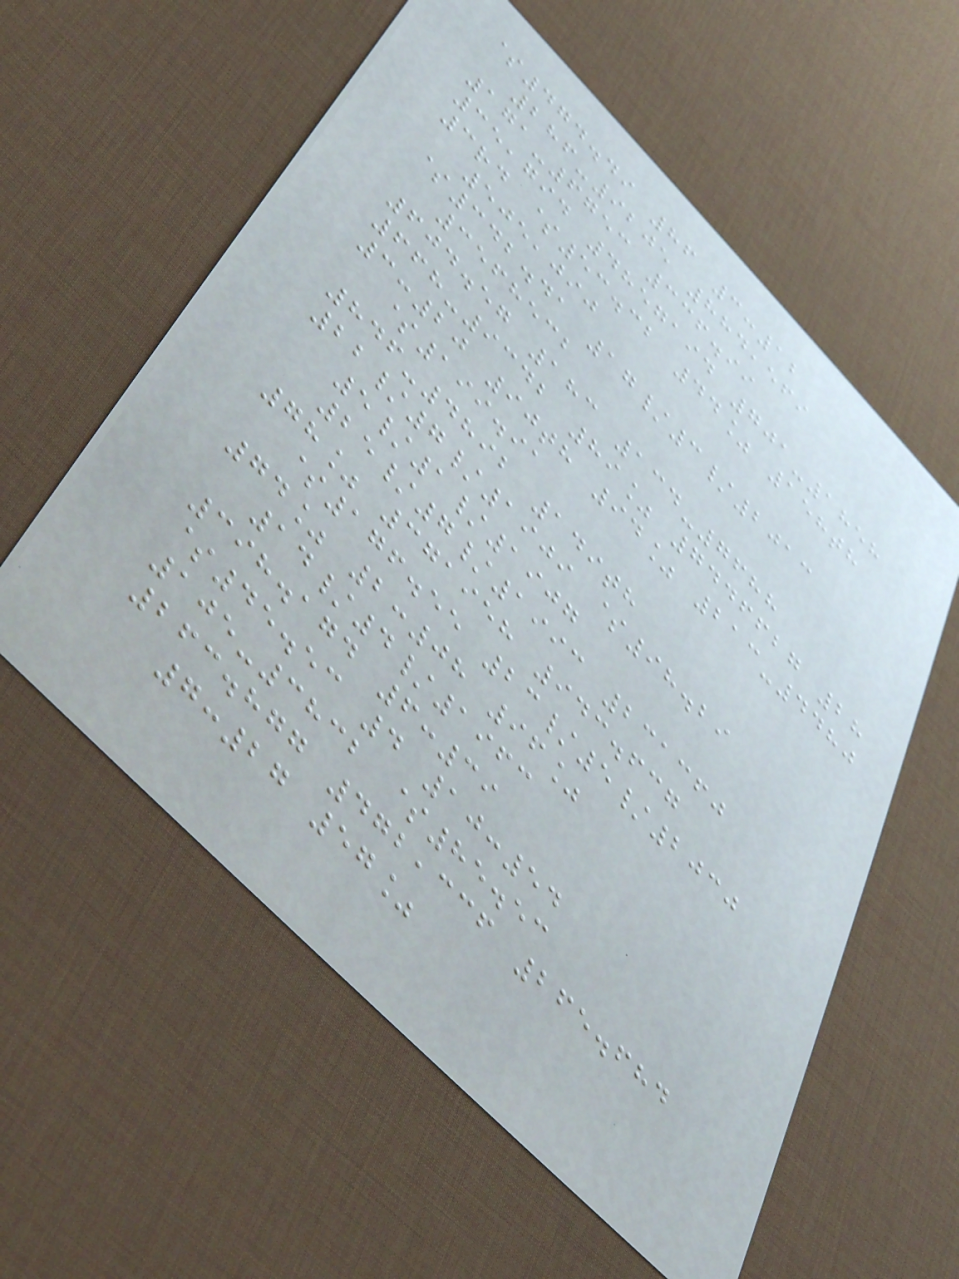$474.49 86 3:12
286-9205 884,569
171-6753 336.99
35,794 4857194 701-1858
3rd $53.32 44% 158th
505,090
$342.41 17/3/2013
3568532
604.57 183 134-7688
668-9342 89% 7446627 28
3:20 90th 94% 213-4480
$199.91
846-4892 149th
22/7/1909 $98.29
5/1/1907
25/7/1993 231360
78% 371958 943.637
$176.55 23/5/2030
74% 2:08 96%
14/4/1963
398.174 6:39
$45.53 4 10:54
105-3832 $85.53
263.877 472,336 265.684
7:27 57%
